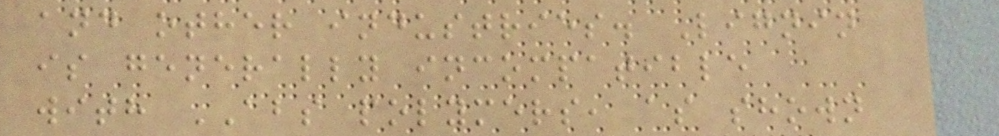and other industries. Lignin
is generally incompatible
with ABS polymers, as shown
